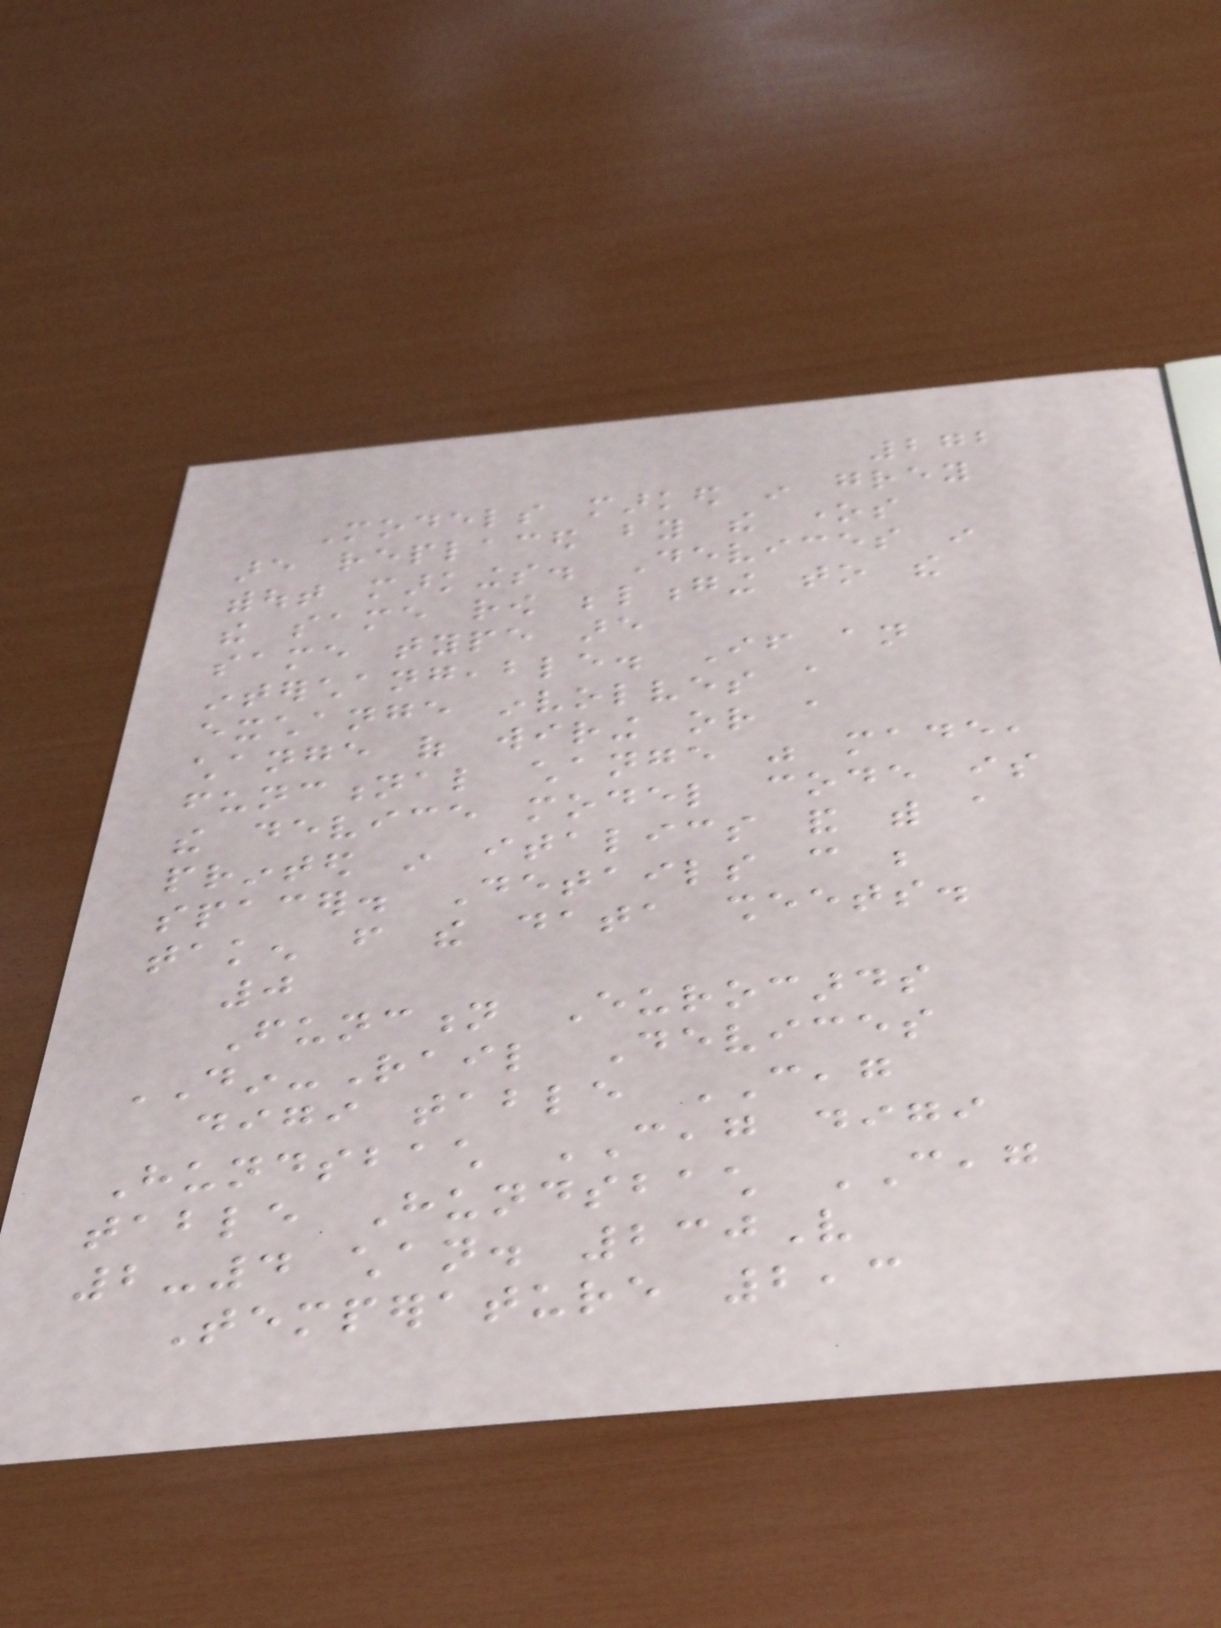272
Models marked in grey
are replaced by the ones
without markings. Devices in
the same row belonging to the
same type are
interchangeable. If an
exchange involves a
change of wiring or a
functional change was made,
the device model code is
printed in italics and with a
spacer. Details can be
taken from the data sheets.
0
Function Eurocards
DIN-Rail Devices
digi table CEAG
Hundsbach CEAG digi
table Hundsbach CEAG
2-4 chan. 230V
Temperature 2,3
